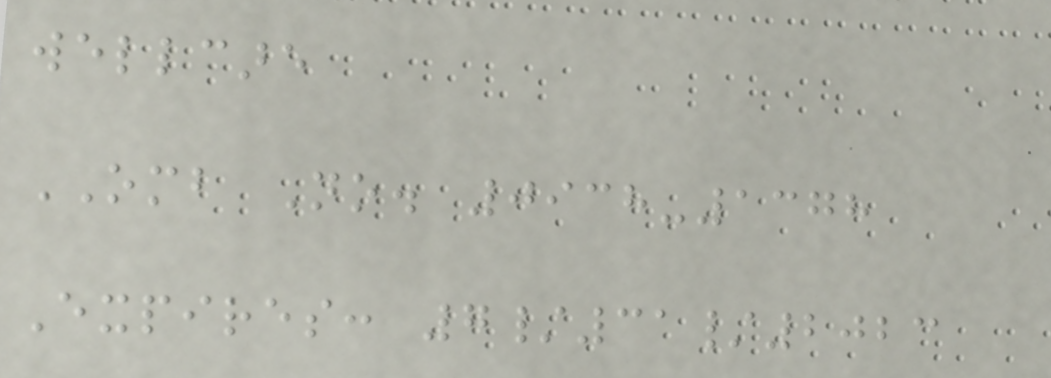wellcare
OMB No. 0938-1378
Expires: 7/31/2023
